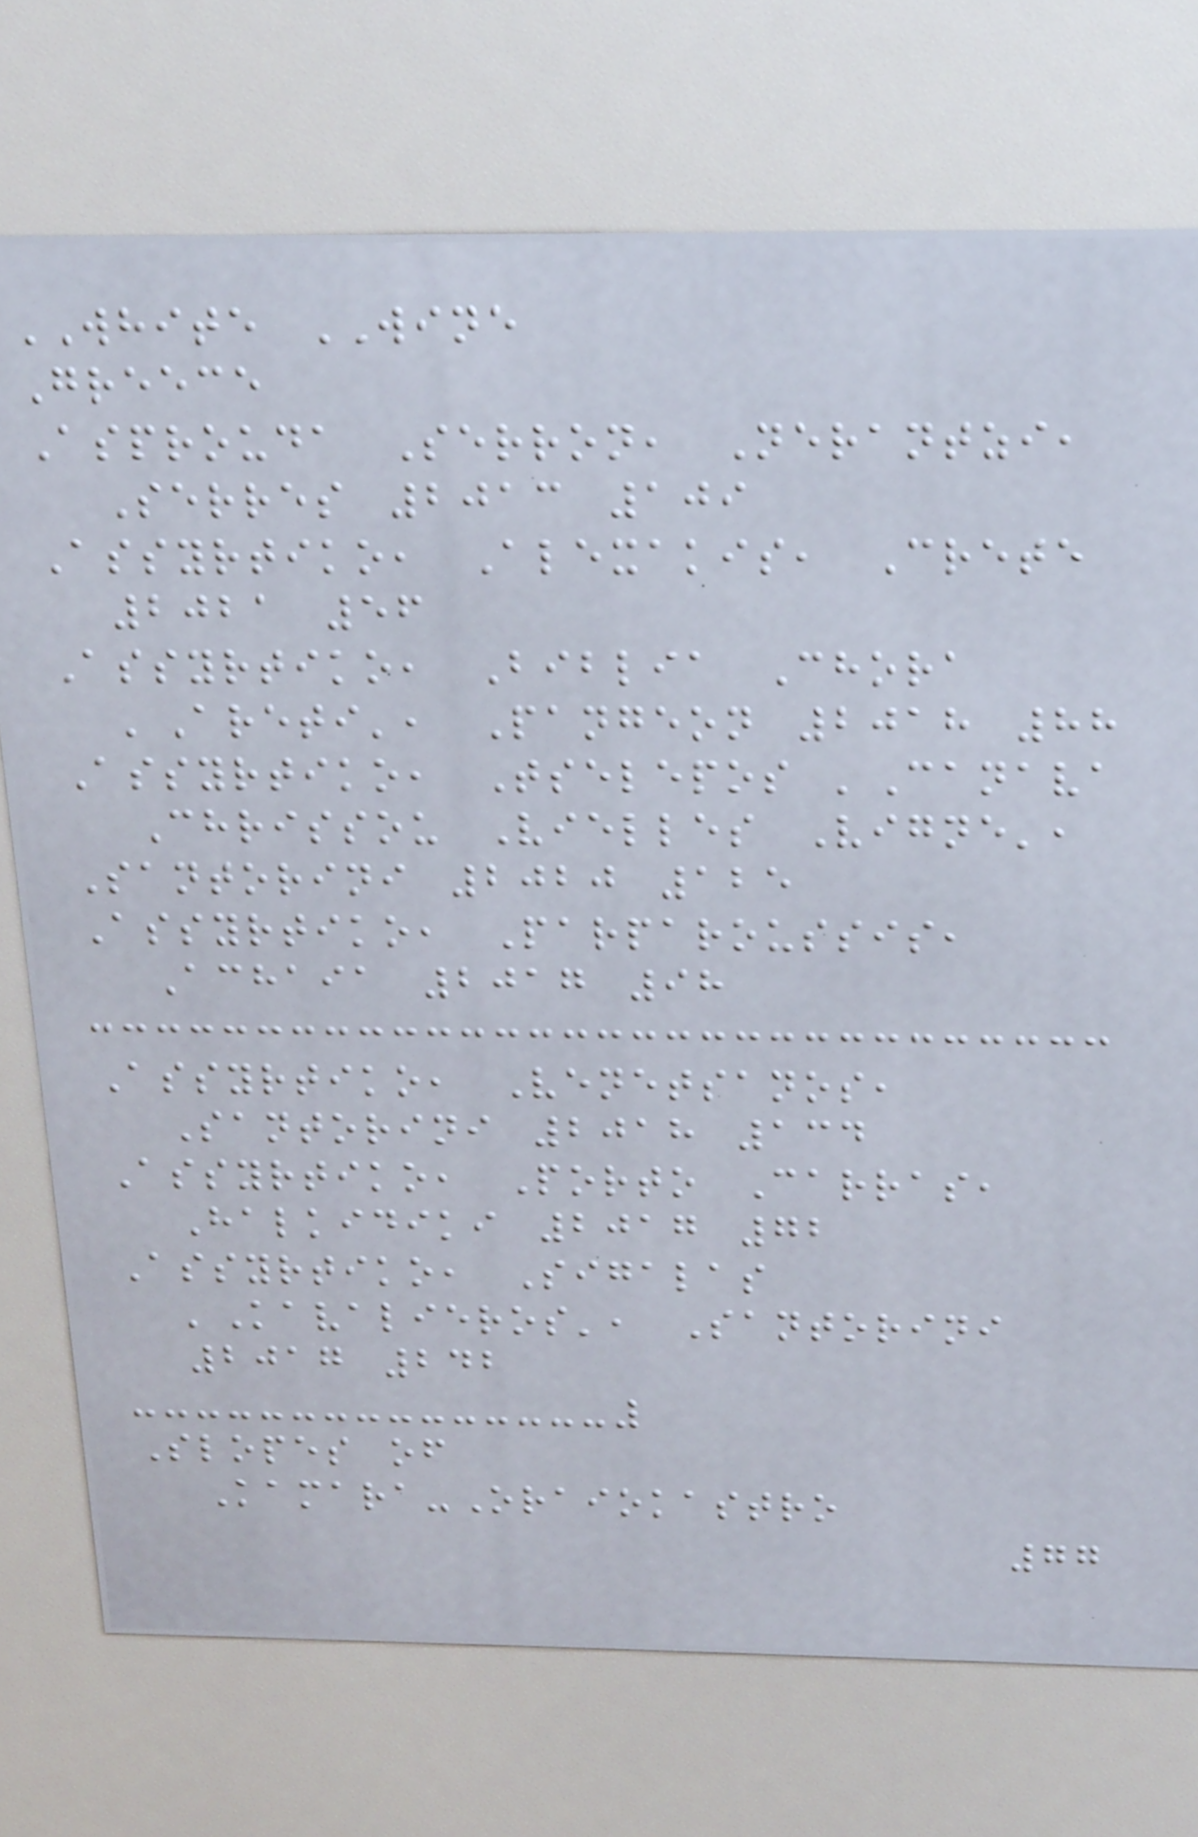WHITE WINE
Greece
Asprouda Serron, Nerantzi,
Serres 2013 109
Assyrtiko, Alexakis, Crete
2021 56
Assyrtiko, Biblia Chora
'Areti', Pangeon 2018 88
Assyrtiko, Tselepos 'Canava
Chrissou Vielles Vigne',
Santorini 2020 125
Assyrtiko, Parparoussis,
Achaia 2017 98
Assyrtiko, Venetsanos,
Santorini 2018 134
Assyrtiko, Porto Carras,
Halkidiki 2017 72
Assyrtiko, Sigalas
'Kavalieros', Santorini
2017 242
Slopes of
Kamara-Oraiokastro
77
